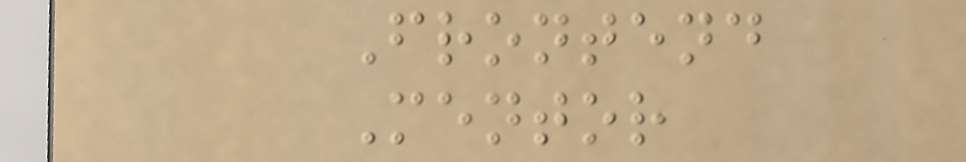Frontend
Mentor
